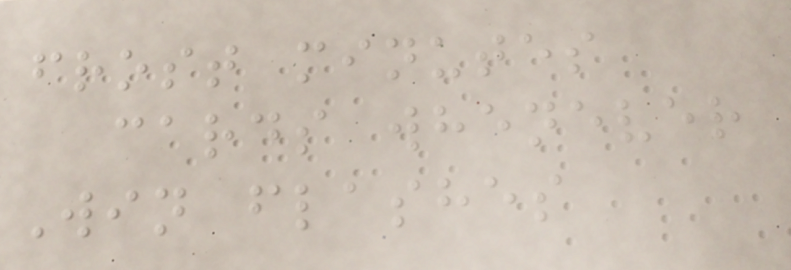frost minutes
cards whenever
Win flashes
